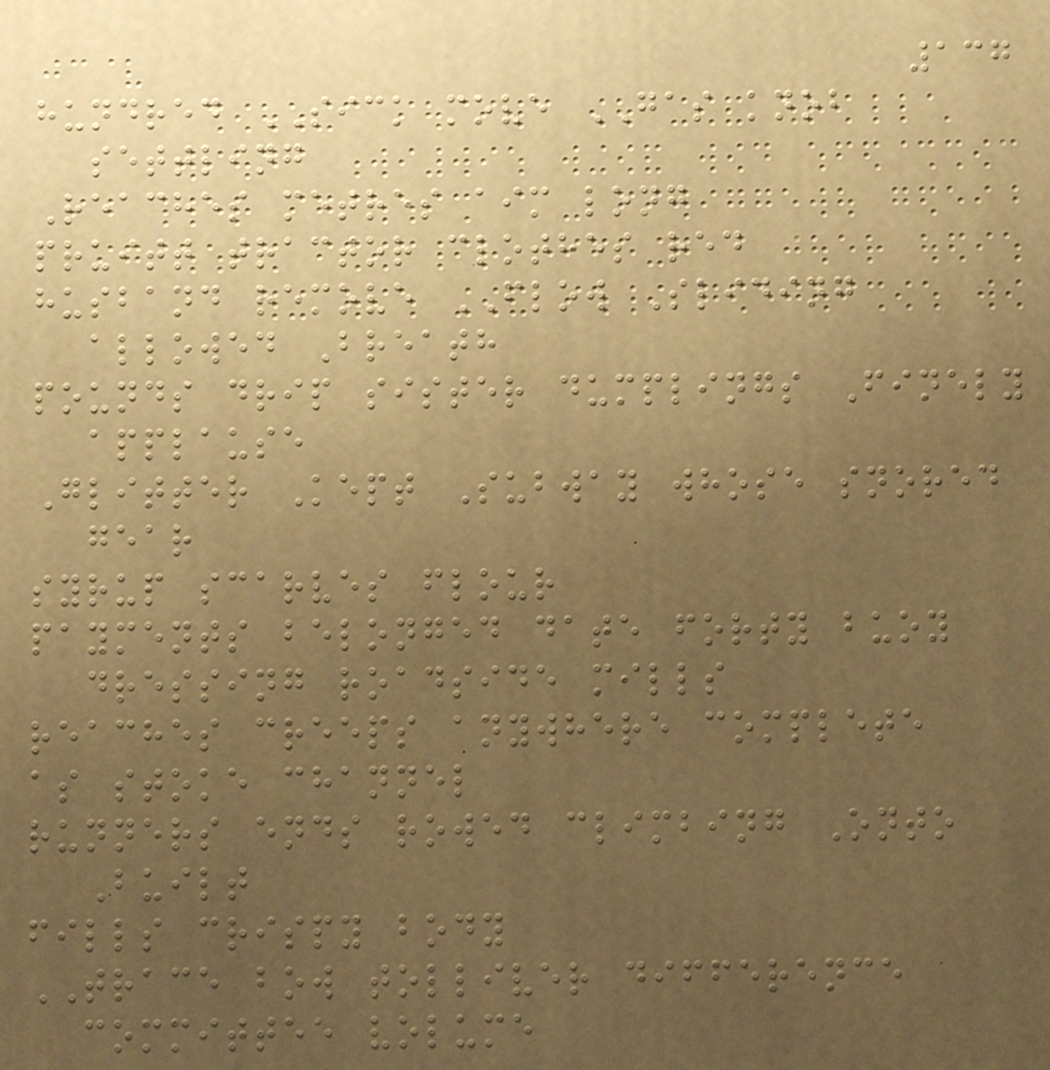137
hundred SICK move GAS knob
settling
Reaches metres aim long
pruitt tractor clothes red
husband remove FLOW Sliding
allowed Breath
pounds drip sister dumplings Finely
applause
Glitter Kept Subway whose snored
gear
syrup scarves flour
payments belonged date forty buoy
dressing roadside mills
reaches creeps anywhere complete
as stoke channel
runners ends rowed climbing Onto
Built
fills crispy body
TRACE bow tolliver difference
committee volume
